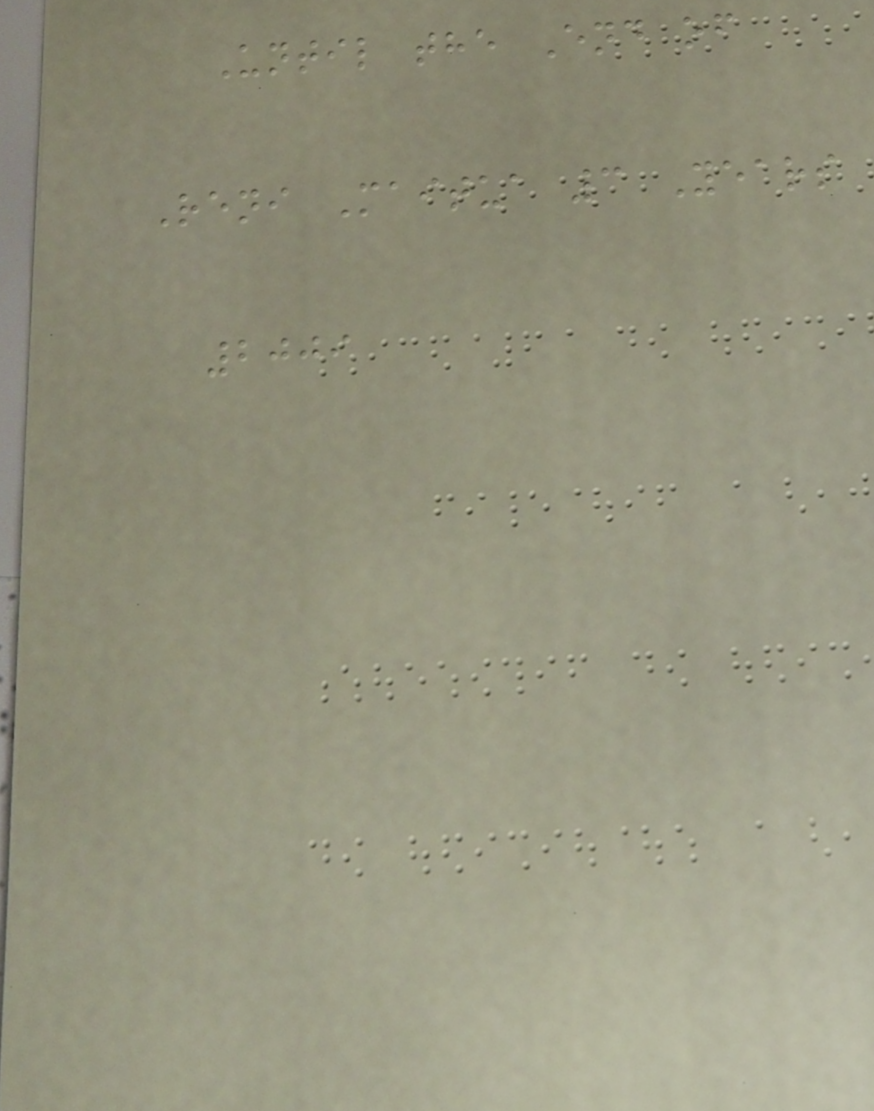Until the End of
Reni Maitua 3 Years
2009
